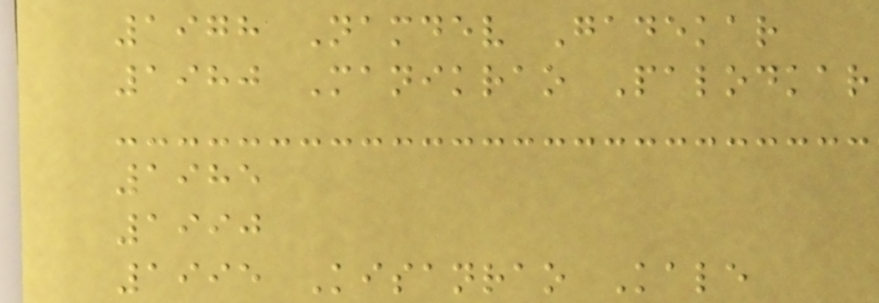1978 Namdev Gadekar
1980 Manikrao Palodkar
1985
1990
1995 Kisanrao Kale
